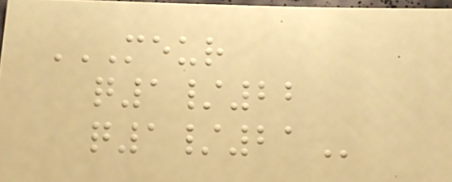MEUR
Q1/22
Q1/21
